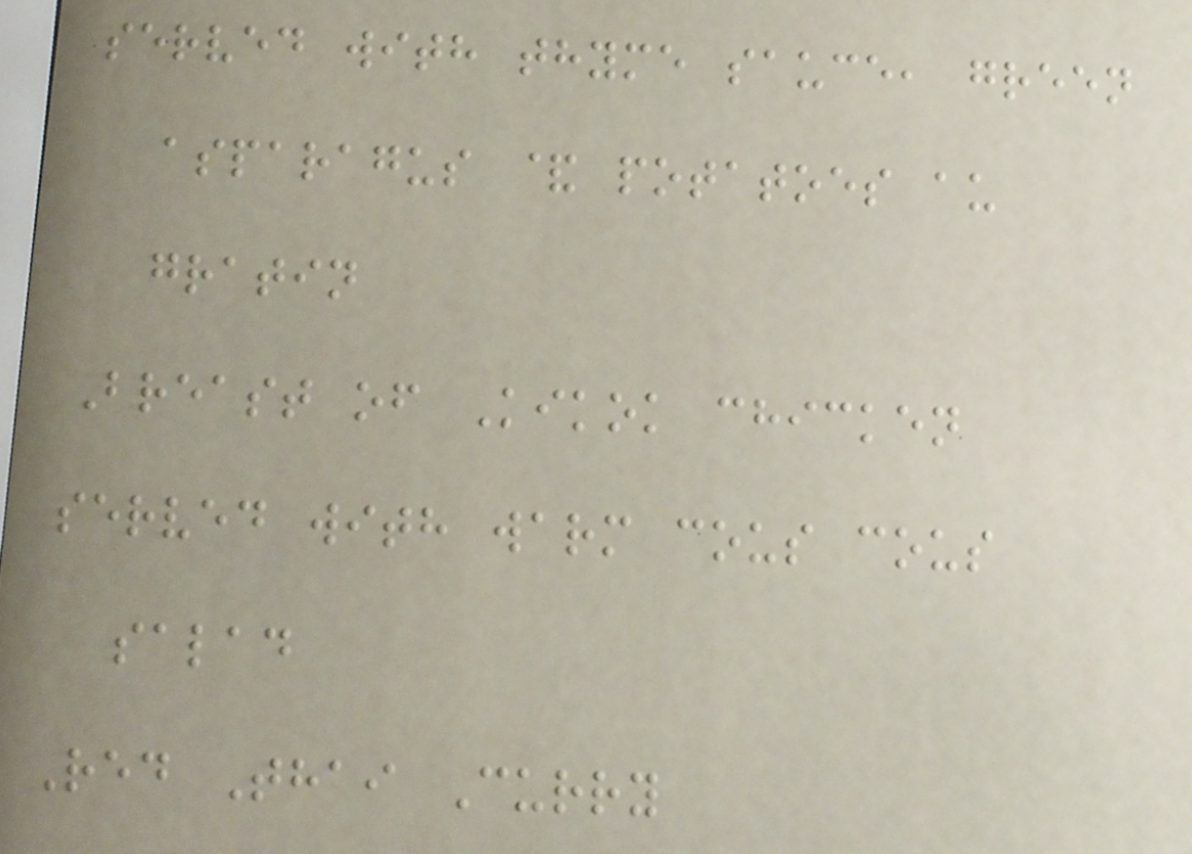served with thyme sauce, green
asparagus & potatoes au
gratin
Breast of Kikok chicken
served with warm cous cous
salad
Red Thai Curry
